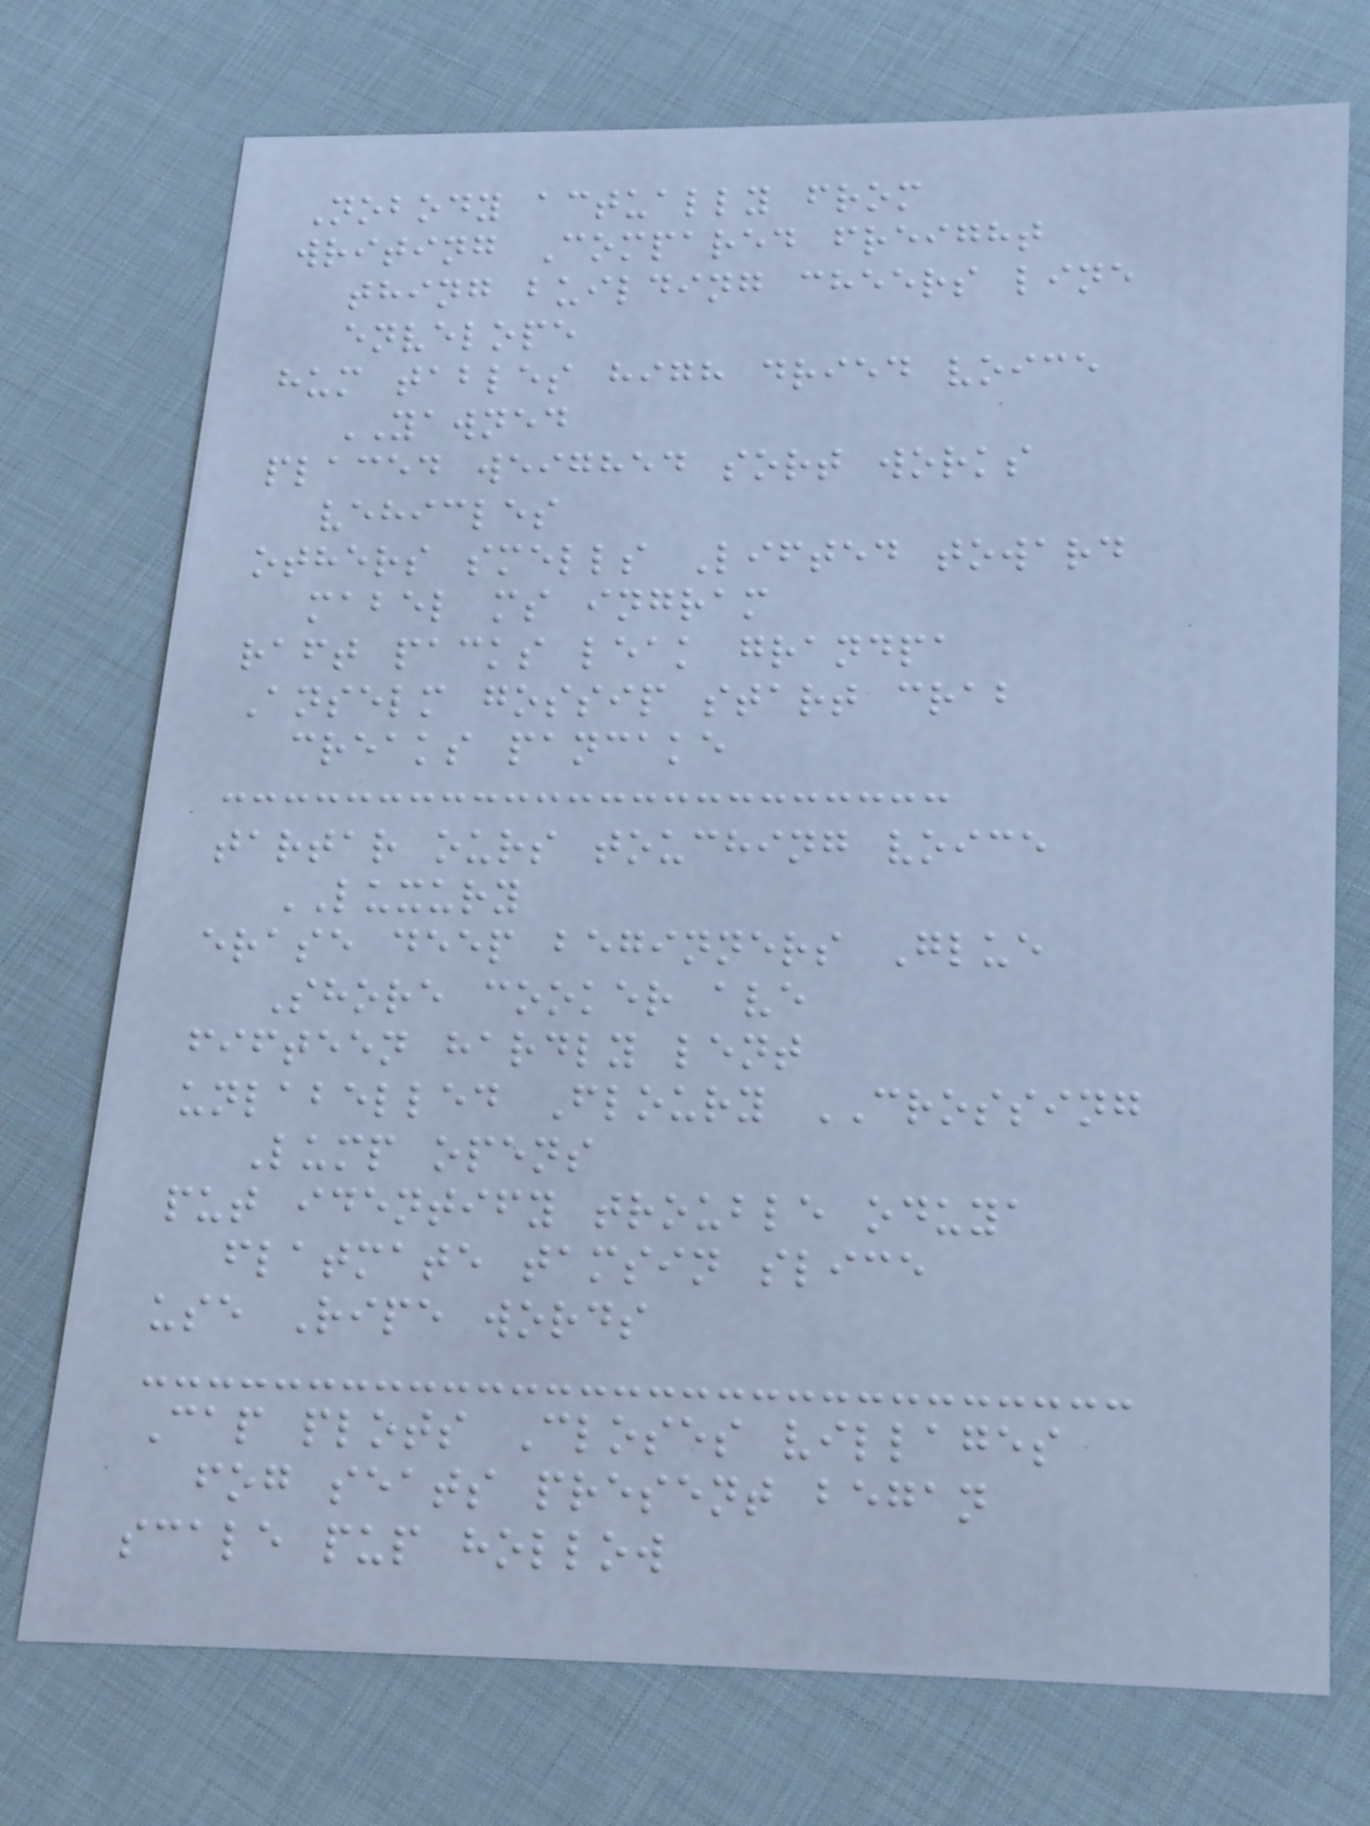Nobody actually from
writing Compared freight
thing building cheers line
envelope
hum tables high dried voice
YAWNED
placed weighed sort works
vehicles
others smells Lifted toward
mabel ms ingram
raft packs leak grandpa
Anselm gossip start crab
creaks pancake
tartar ours touching voice
LUXURY
erase deep beginners Glue
Shore cooker ave
fifteen hardly lent
unlabelled Floury CROSSING
Lump opens
put identify trouble oduya
flatmate tamsin slice
use Ripe words
Cap plots Closes villages
fog seats present began
scale pup hollow
